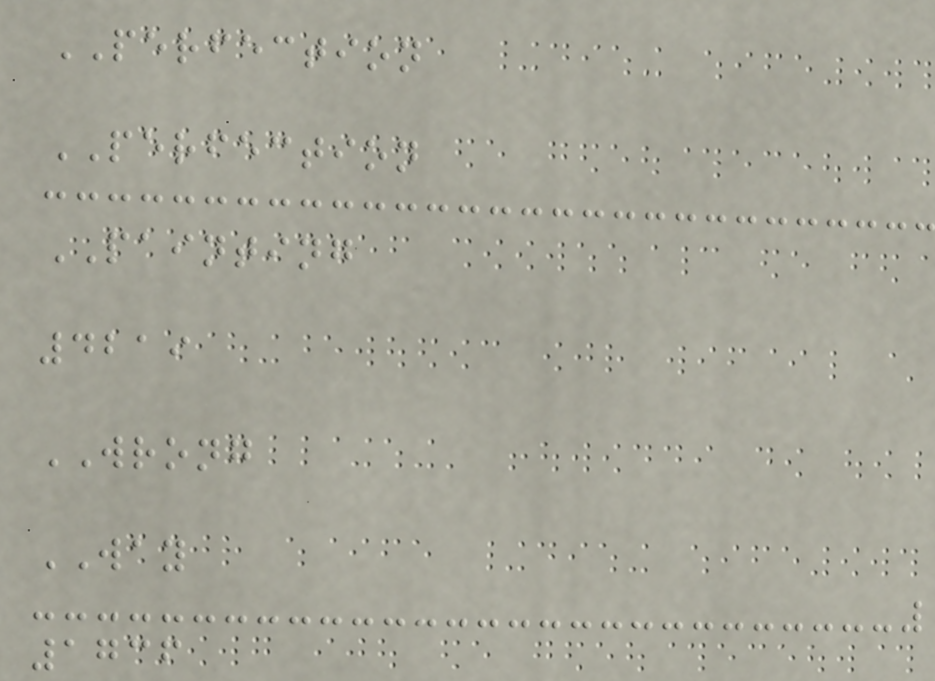PERFECTION
PERFECTION
PAINTING
4219
WRONG
WAY
1736
